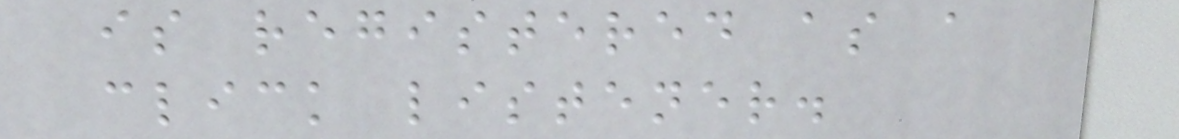is registered as a
click listener.
